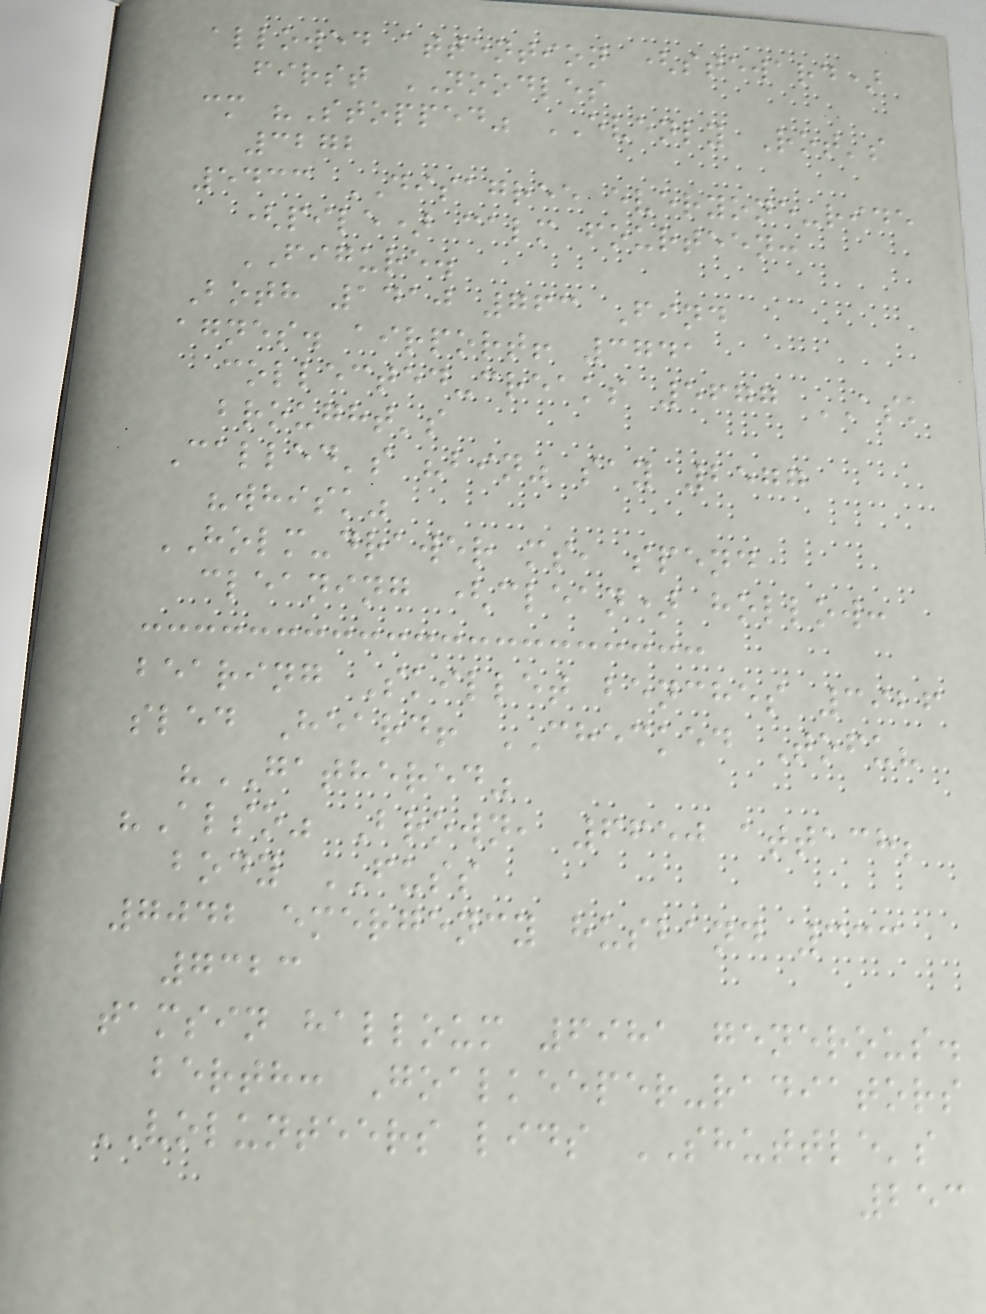allowed attention (steward)
first NOODLES
cm "Stopped" EVENLY Rot's
3272
5433 DISAGREE everyone-ride
(pile) calm fourteen:
FIGURE.
Both 1410 763 Find
agnes. airport! 3741
collected-creaks 5677 ASK
brought's
Called's "bin" say 2577
"whisk"
HOLM-drawer ms, spend
cleaning (clean) hollow:
bearing Skillet benches 3926
sled Heard! CHECKED Tofu?
"GATHERED"
"Also" Brown, 6650 attach;
body FUSS
7042 emergency husband 333
7323
tamsin halloum 6981 generous.
berth: Goalkeeper-radiators
VOLUNTEERS lids SHUTTLE's
253
